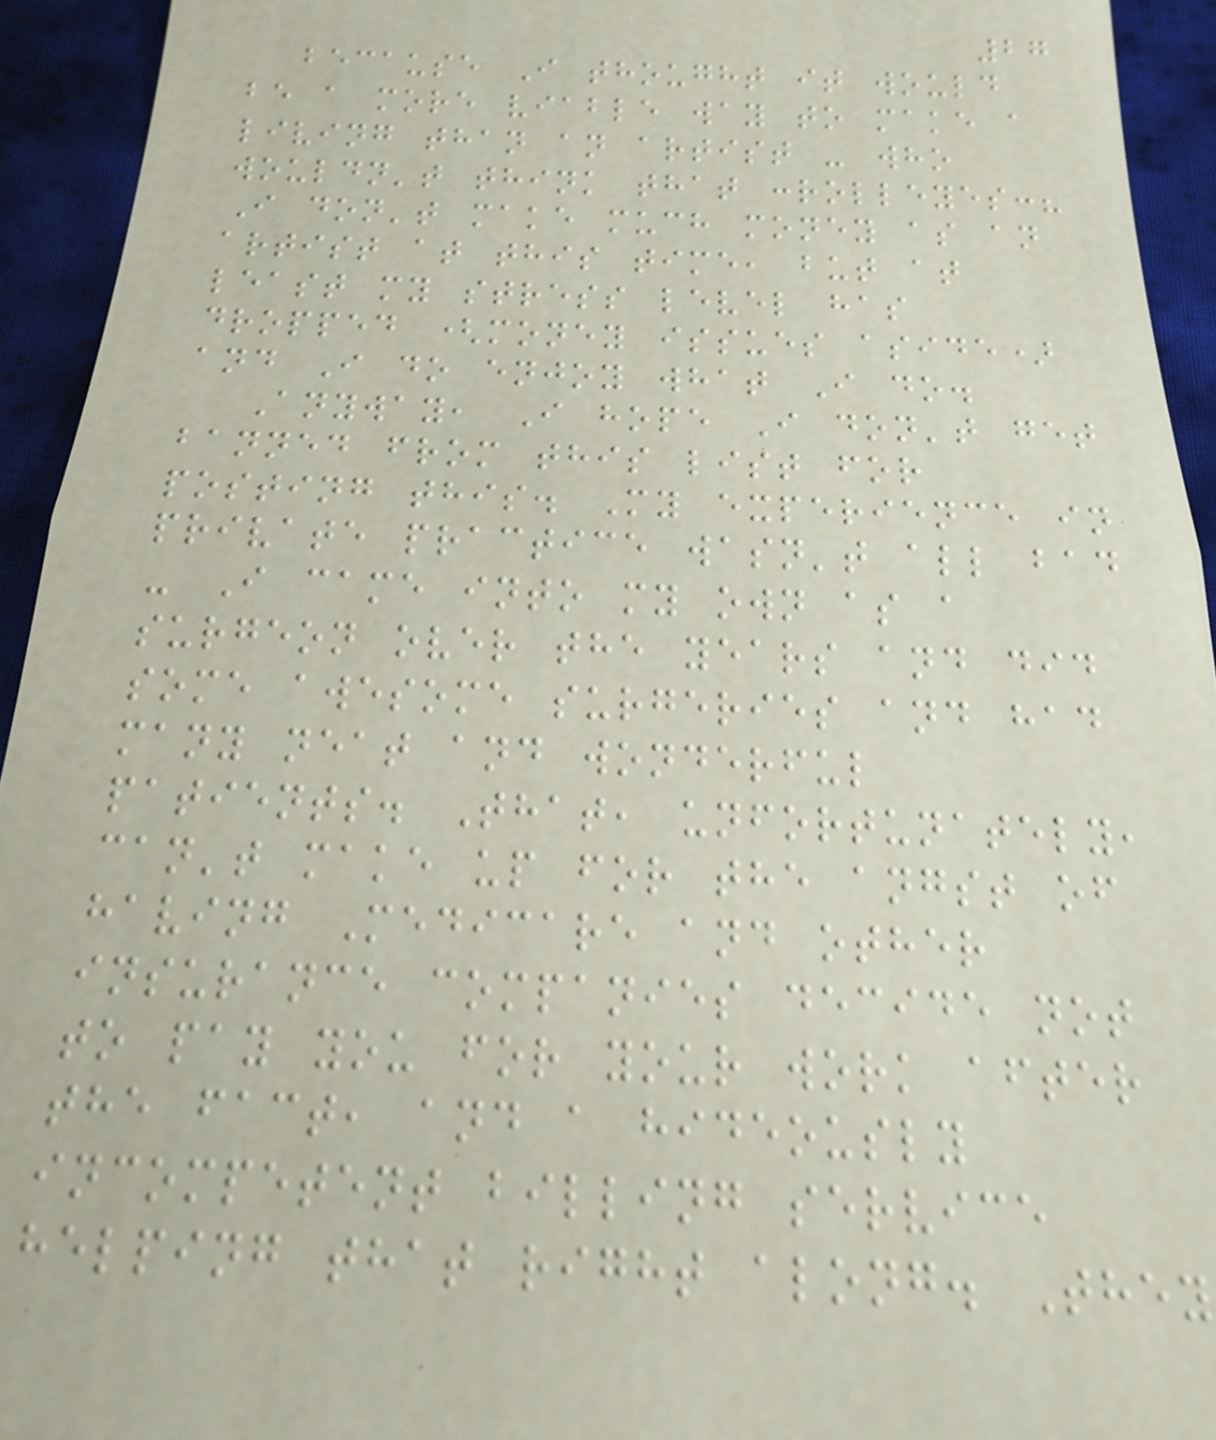27
because I thought it would
be a more viable way to make a
living than an artist - who
wouldn't think that :rolleyes:?
I don't make much money as an
artist at this time, but at
least my stress level has
dropped (money issues aside)
and I do enjoy what I do.
Anyway, I hope I don't get
banned from this list for
posting this. My experience in
private practice wasn't all bad
- I came into my own as a
surgeon over the years and did
some awesome surgeries and had
many neat and wonderful
patients. That, unfortunately,
can't make up for the angst of
having Medicare and other
insurance companies decide not
to pay you for your work after
the fact, and a hideously
incompetent billing service
helping that right along. They
